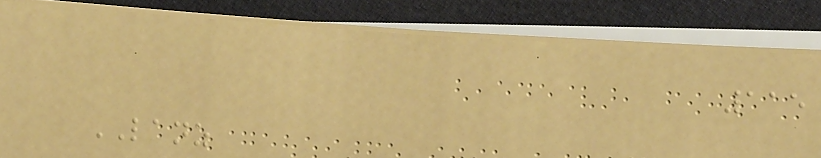115
LANZ
